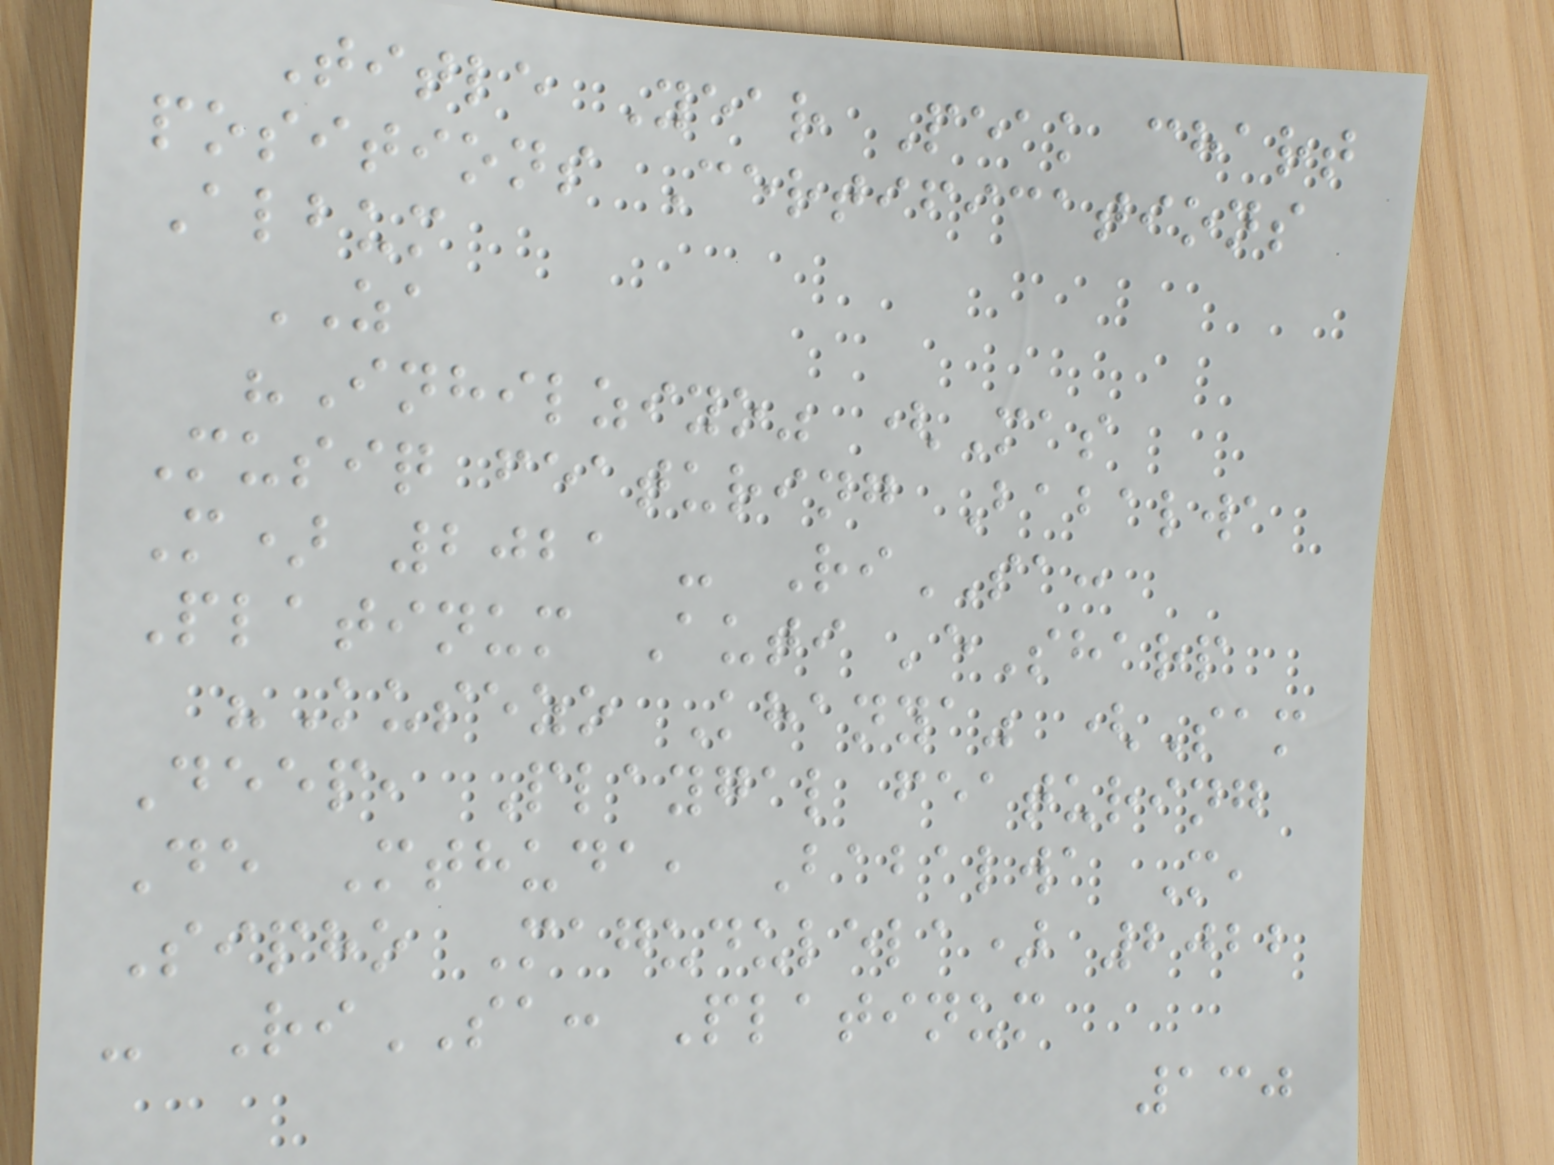Title Year Peak chart
positions Certifications
Album
ZA
"Inhilziyo" (Mas
Musiq featuring Babalwa
M) 2021 - RiSA:
Platinum Auti 'eSharp
"Kusezo Khanya" (Sam
Deep, Playgal featuring
De Mthuda, Babalwa M,
Sipho Magudulela) 2022
- RiSA: Platinum
130
